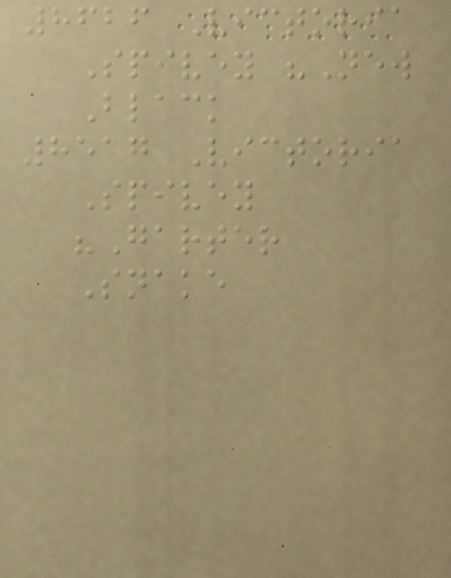8626 Victoria
Spivey "New
Black
8517 Victoria
Spivey
"Garter
Snake
